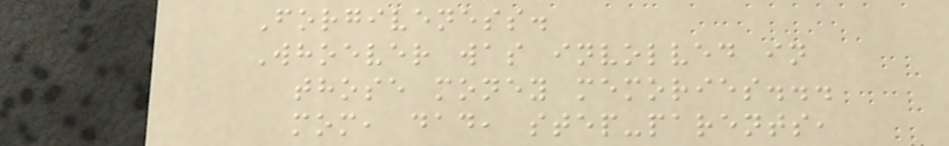Forgiveness.
Whoever was involved in
those money memories...
mom, dad, step-parents,
